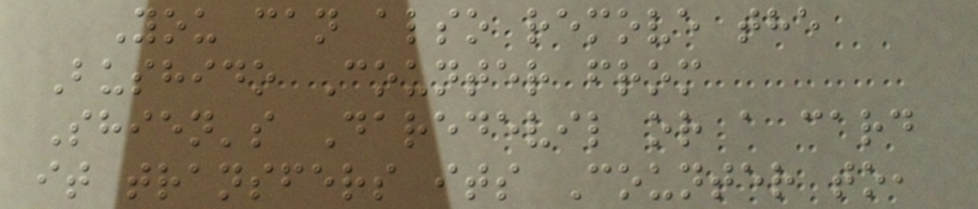You can also remove the
Bushido Counter from
Shien's Daredevil or a card
it transfers its Counter to,
